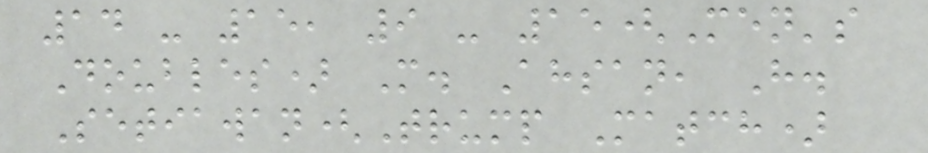14 - 15, 9 - 15(Men's
Doubles) M. Ahsan, H.
Setiawan(Trump Match)
